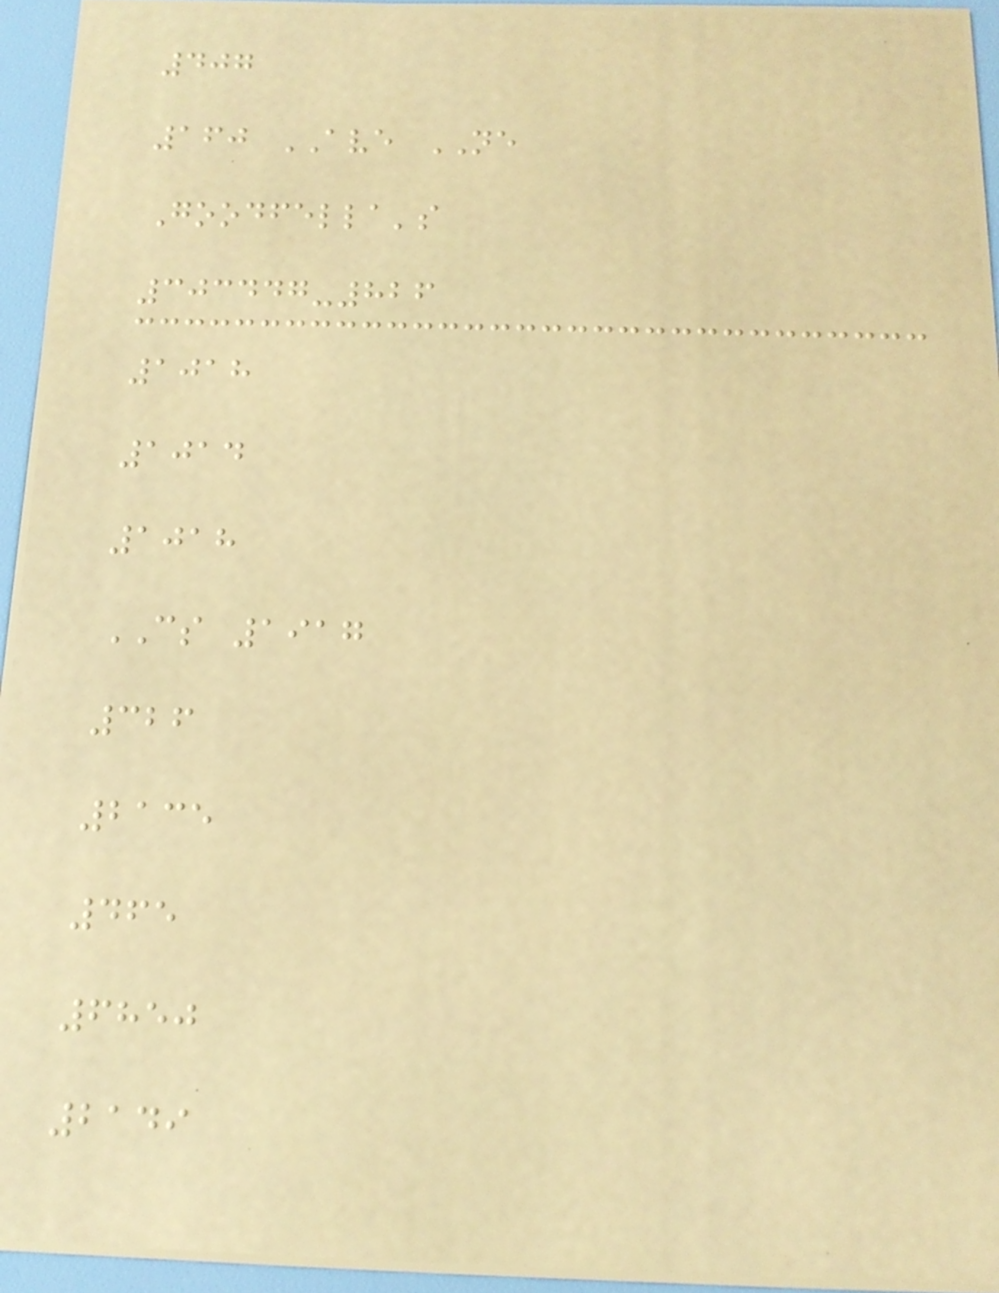407
160 AVE NE
Goodfella's
303447-826
1018
1014
1018
CS 1917
326
2135
465
6850
2149
